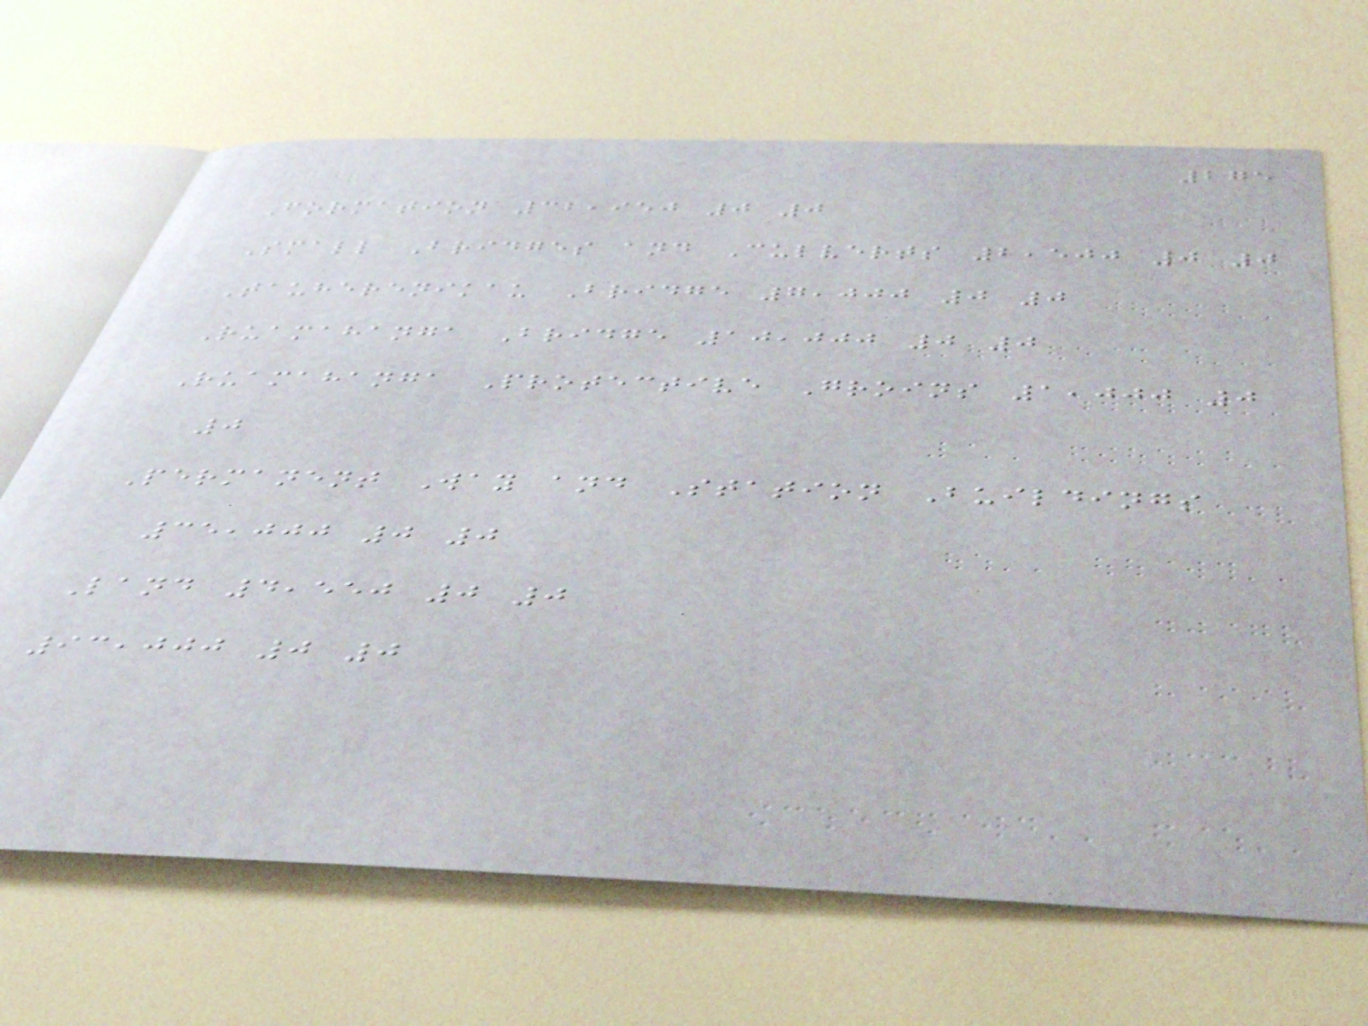275
Formation 32,950 0 0
Small Bridges and Culverts 2,500 0 0
Tauherenikau Bridge 7,000 0 0
Ruamahanga Bridge 10,000 0 0
Ruamahanga Protective Groins 1,000 0
0
Permanent Way and Station Buildings
35,000 0 0
Land 4,550 0 0
93,000 0 0
